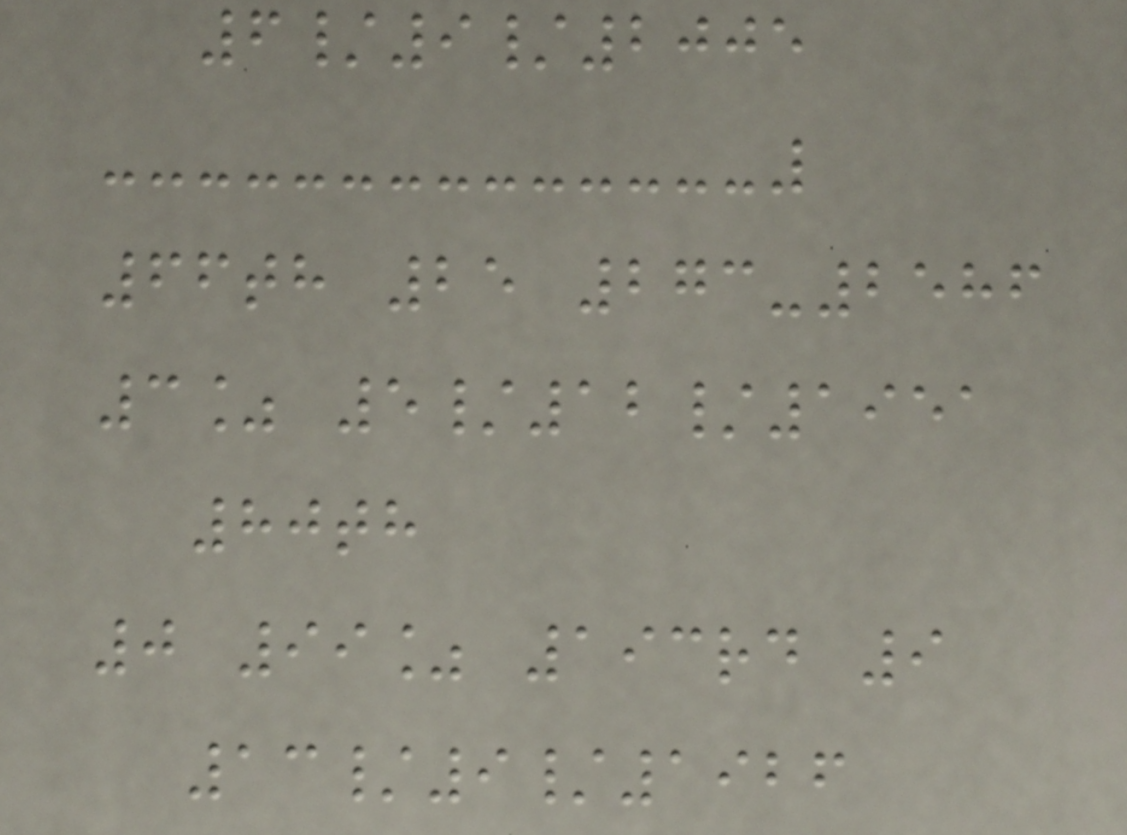6/9/2005
66th 25 273-2586
3% 5/12/1951
80th
0 99% 193rd 9
13/9/1926
